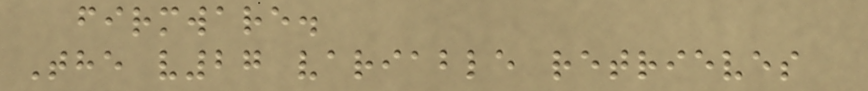firmware.
The v27 variable retrieves
